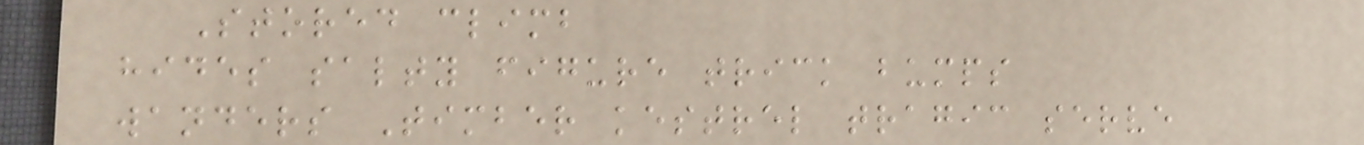Stored climb
hides salty figure trick bumps
wanders Timber kestrel tragic serve
